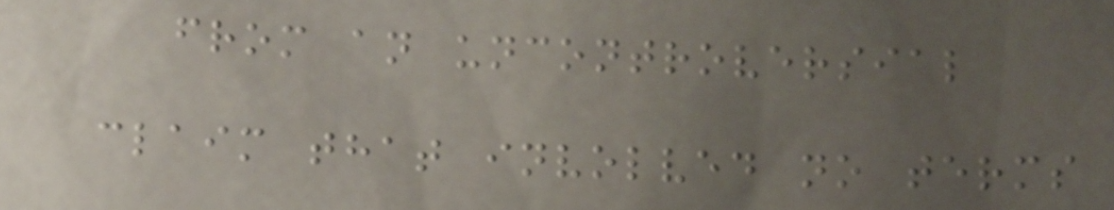from an uncontroversial
claim that involved no terms
